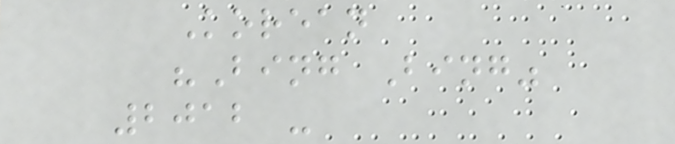Korean
"Bing Bing"
2012 -
